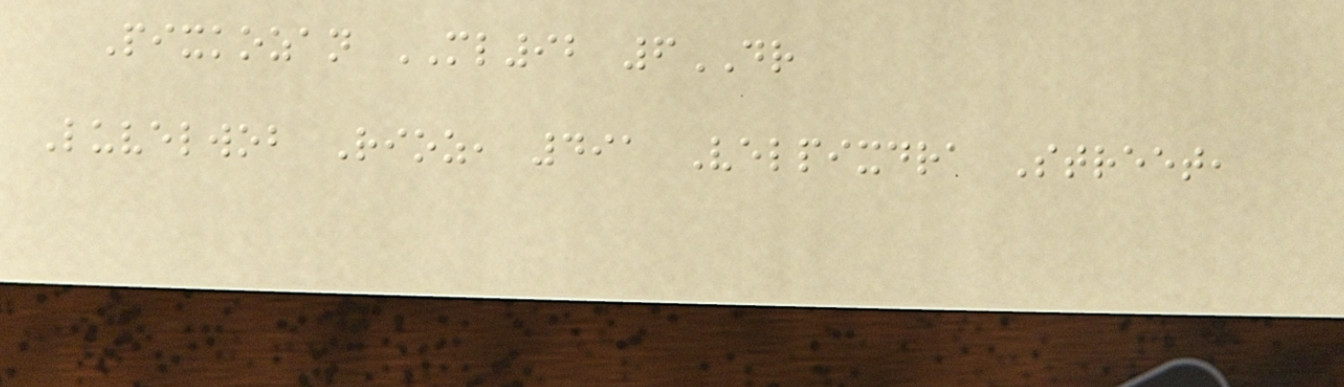Pixkozan ML92 6DR
Luvelwob Rioz, 491 Velpixdra Street,
